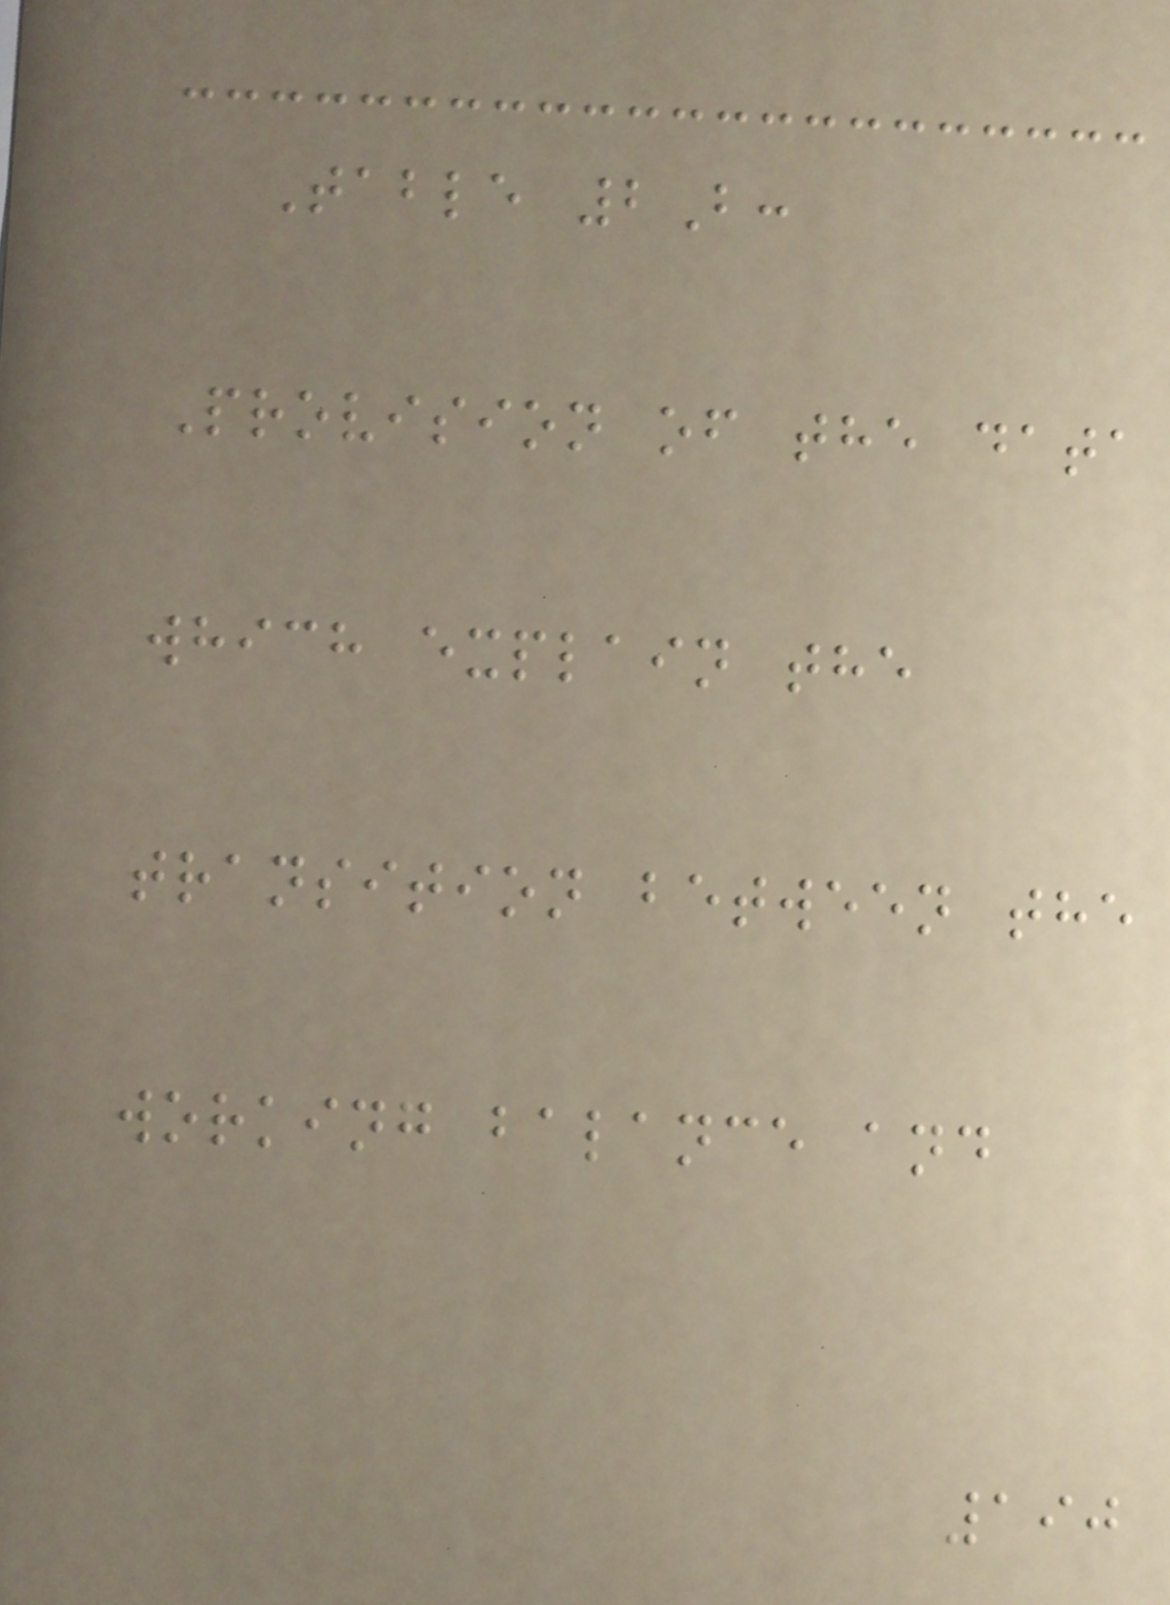Table 2B:
Provision of the data
which explain the
transition between the
working balance and
190
